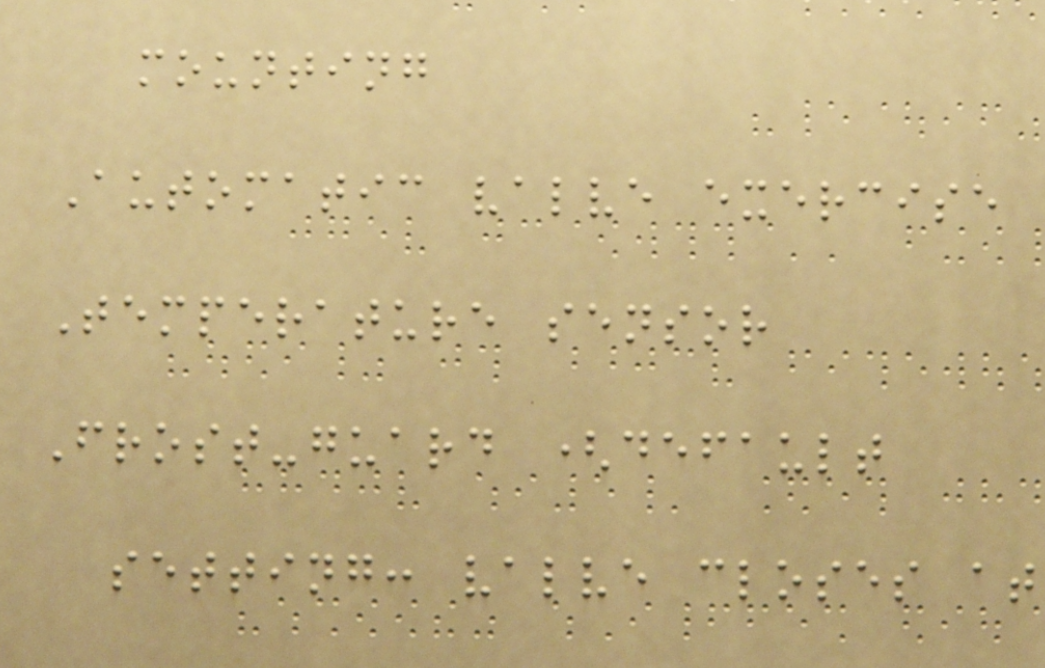mounting
Automatic valve exercise
Temperature sensor
Frost-guard (default
setting: valve closes at
